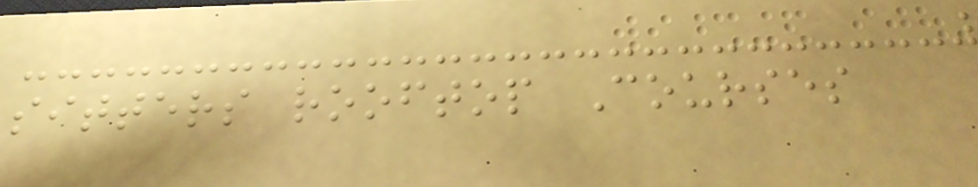sitters rooftop Courses
